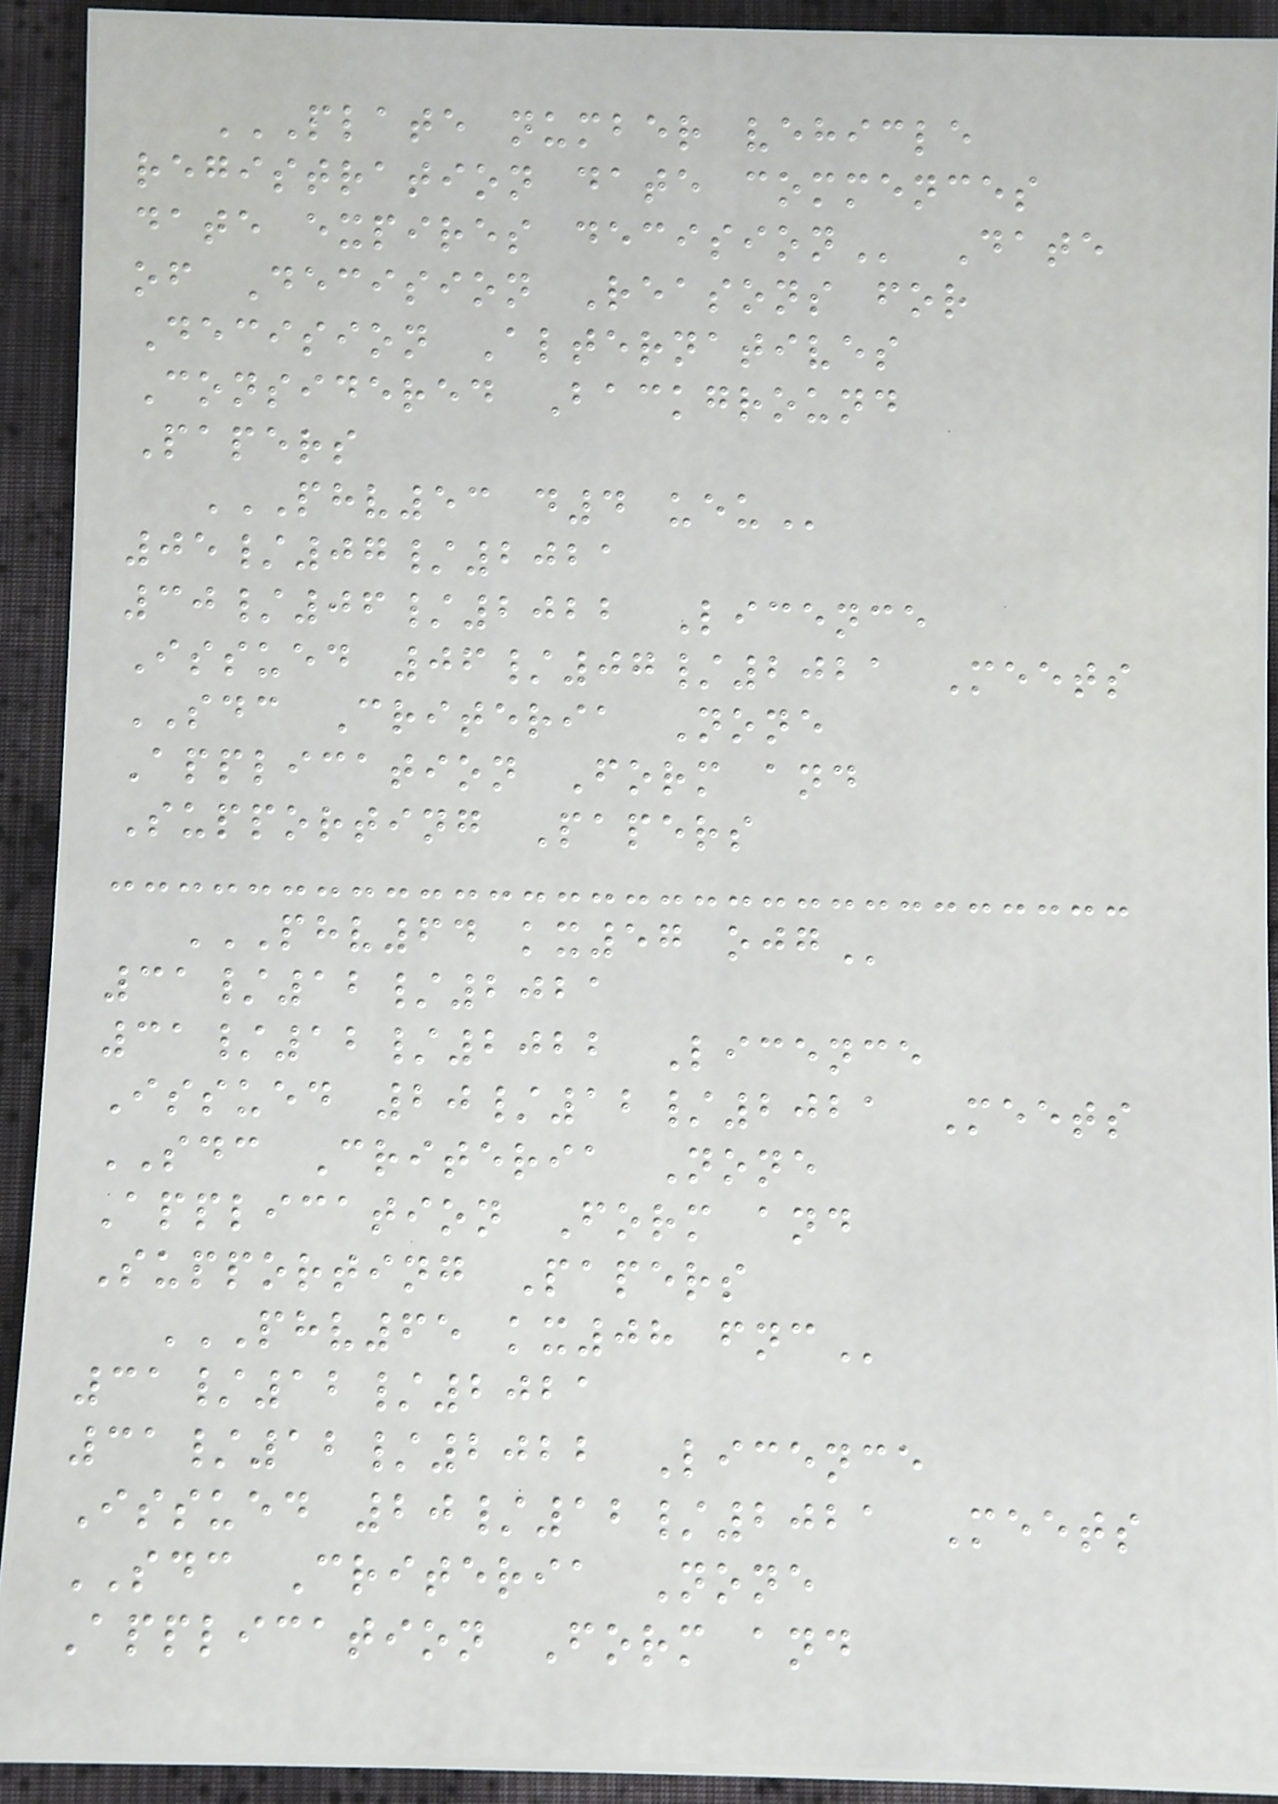PLATE NUMBER VEHICLE
REGISTRATION DATE COMMENCES
DATE EXPIRES DECISION Date
of Decision Reasons for
Decision Alternatives
Considered Background
Papers
PHV53 D4 UEU
05/07/2021
30/06/2022 Licence
Issued 06/07/2021 Meets
SDC Criteria None
Application Form and
Supporting Papers
PHV64 KX57 OJG
31/12/2021
31/12/2022 Licence
Issued 20/12/2021 Meets
SDC Criteria None
Application Form and
Supporting Papers
PHV65 KX08 FNC
31/12/2021
31/12/2022 Licence
Issued 20/12/2021 Meets
SDC Criteria None
Application Form and
